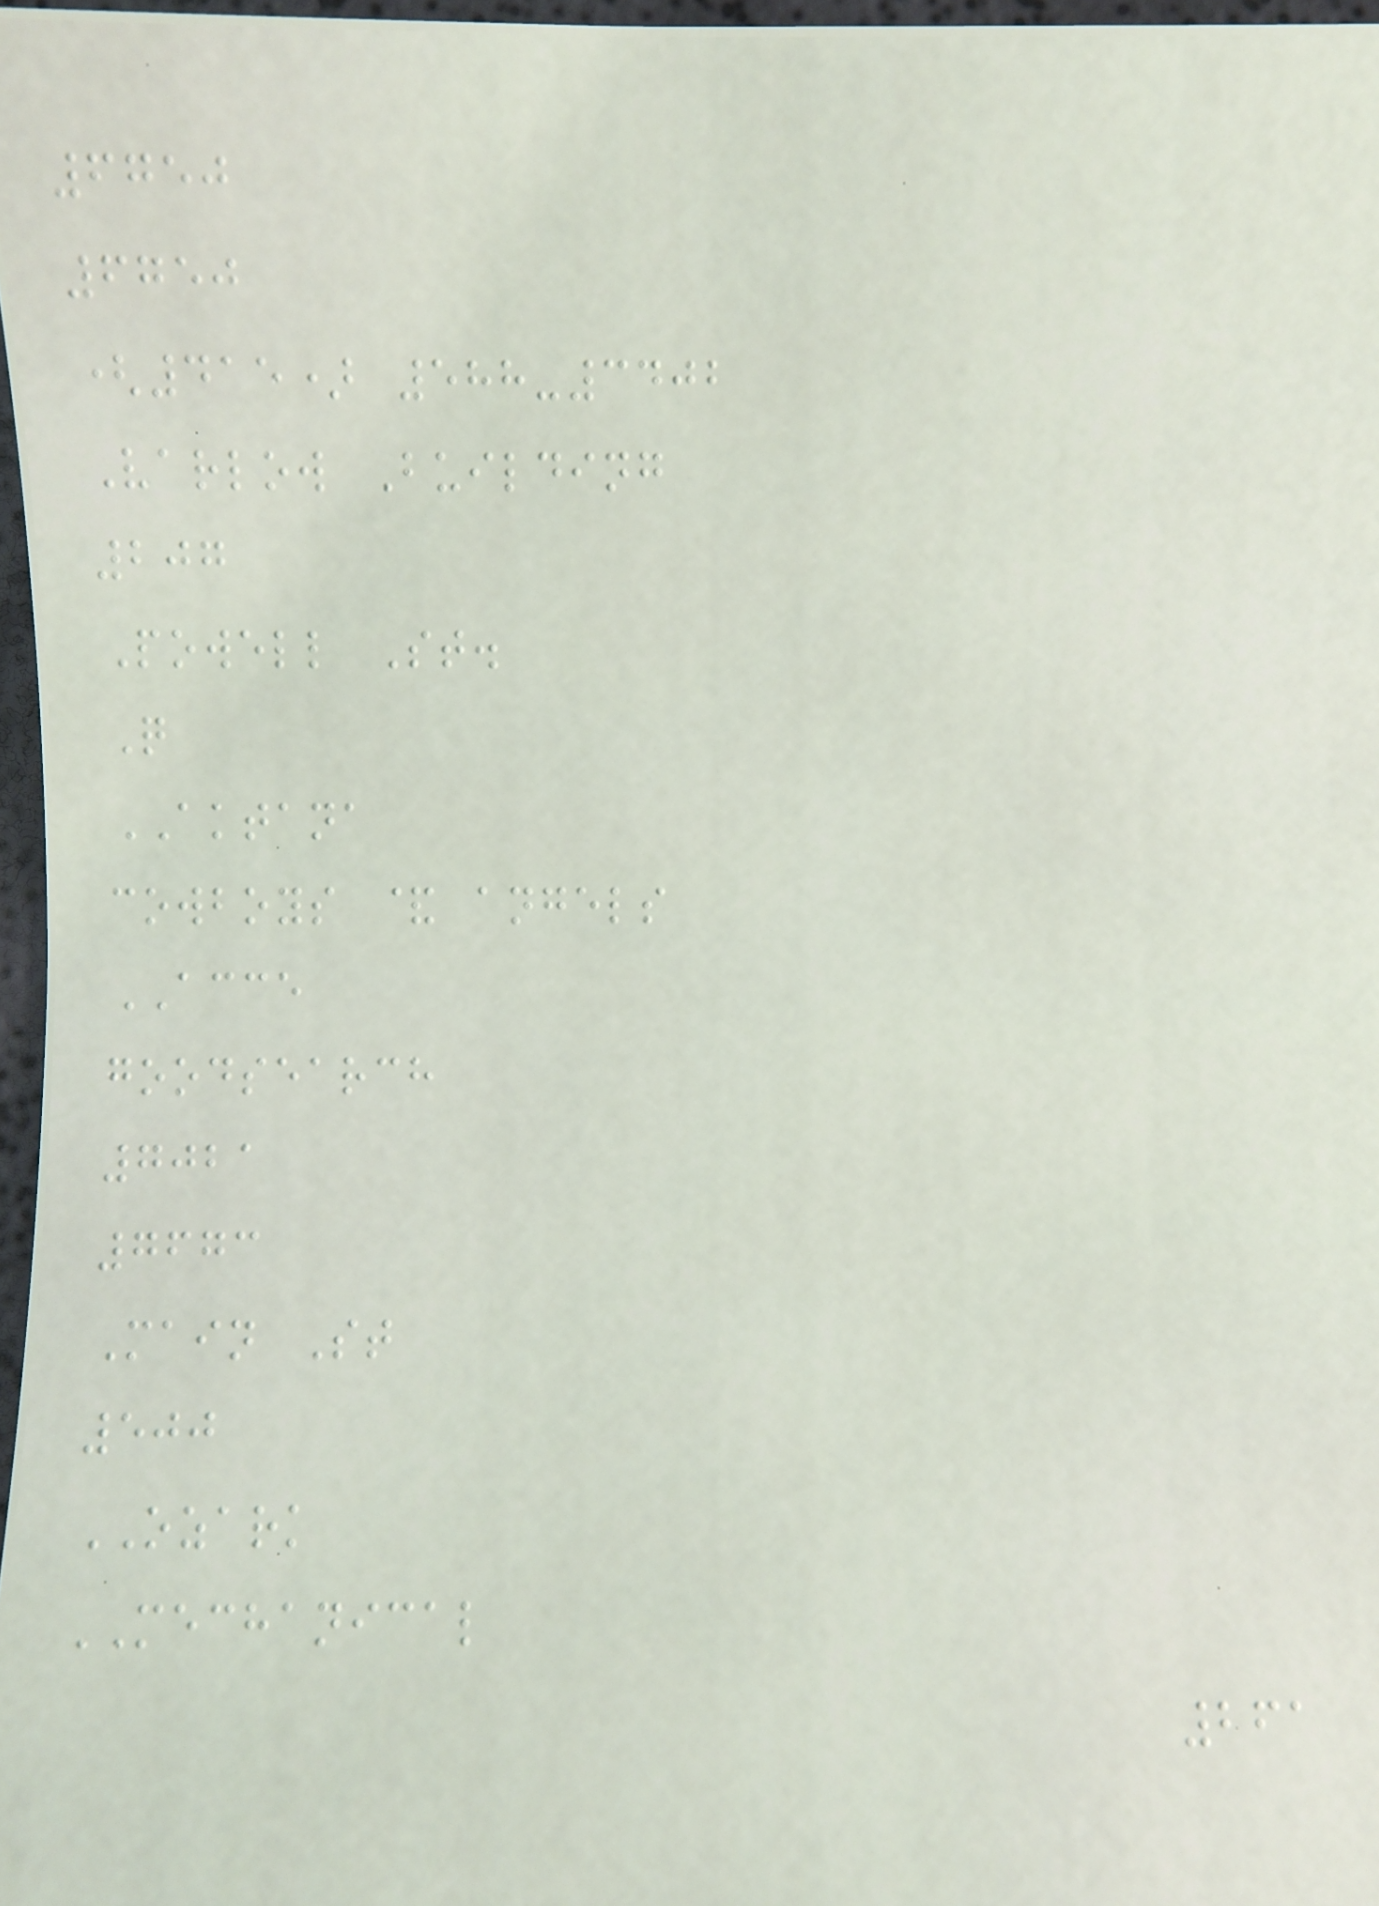6750
6750
(415) 588-3402
Varlow Building
207
Powell St.
Q
AKTANA
cowboys & angels
ACCE
goodsearch
7021
7673
Main St
500
OZARK
MECHANICAL
261
